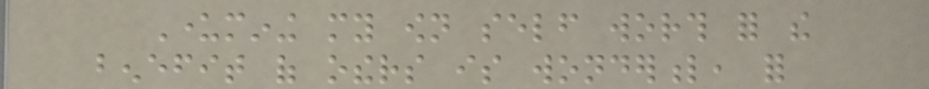Undermining my own self worth for the
benefit of others is wonderful, for
